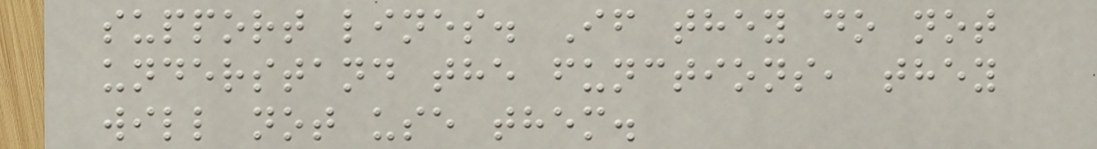support lines. If they do not
understand the functions, they
will not use them.
